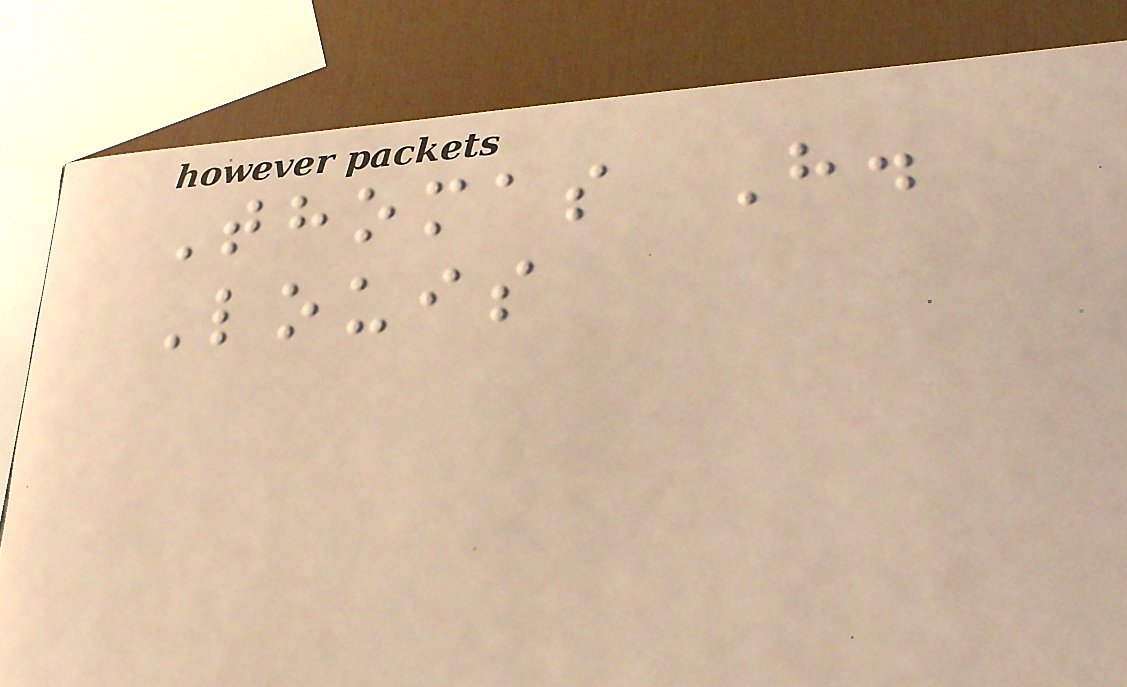Thomas H.
Louis
